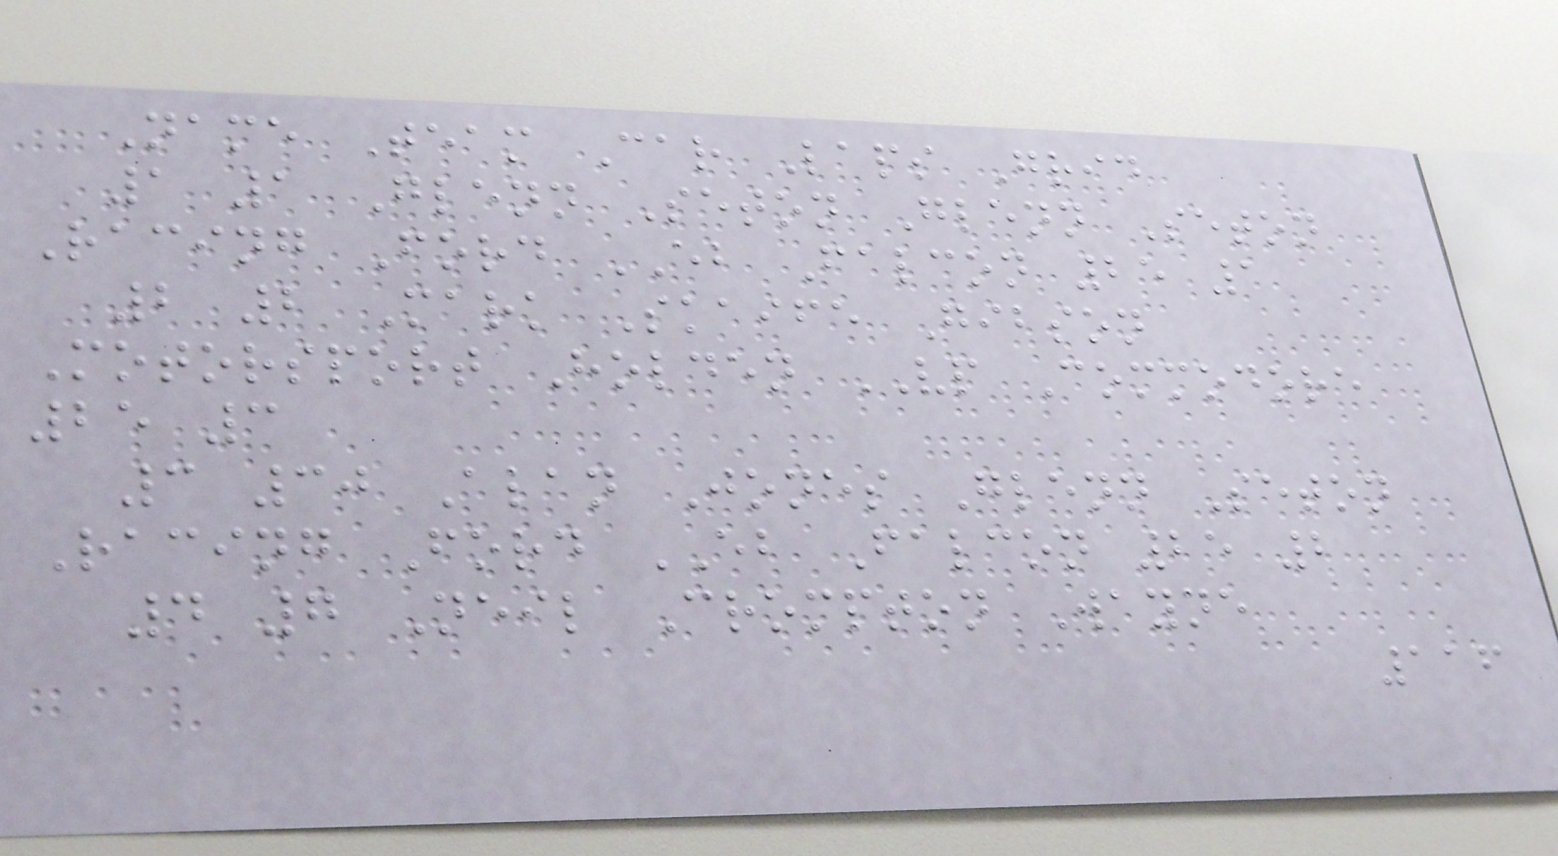Name Team Car Laps Grid
1 1 Glenn Seton Glenn Seton
Racing Ford EB Falcon 25 1
2 2 Mark Skaife Gibson
Motorsport Holden VP Commodore
25 3
3 30 Alan Jones Glenn Seton
Racing Ford EB Falcon 25 2
4 7 Neil Crompton Wayne
116
